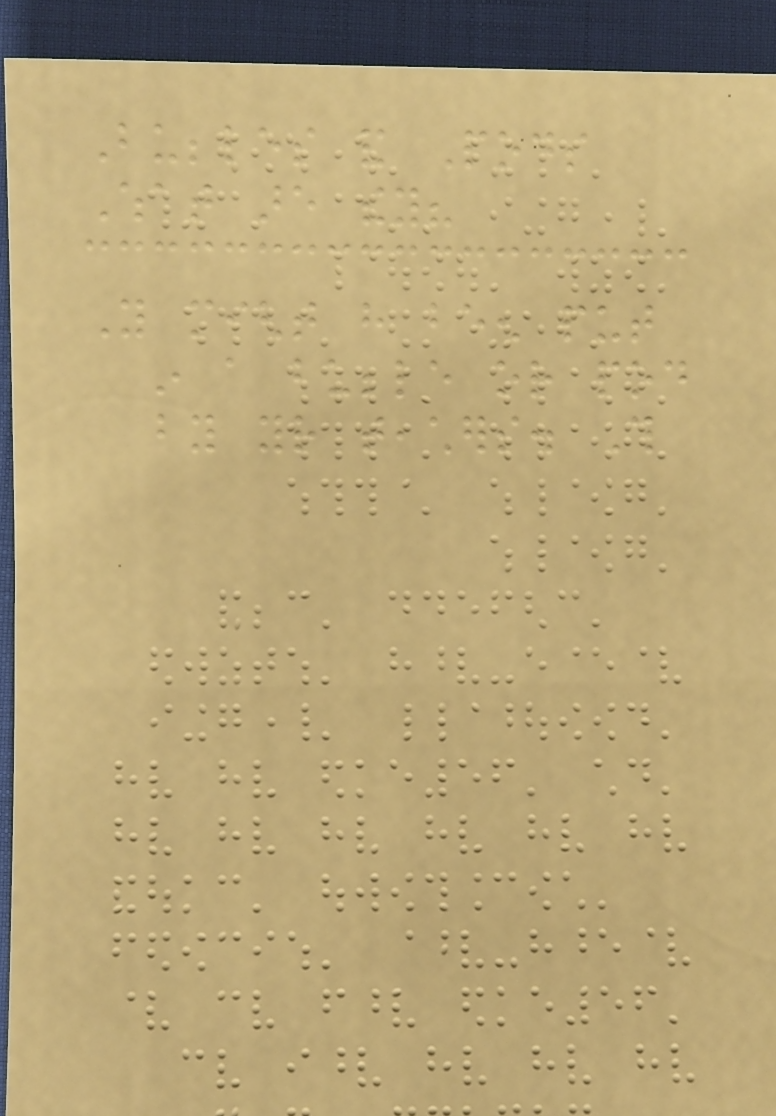Bubbles and Pods
What are they?
You might have been put
in a bubble or pod
by your teachers. This
